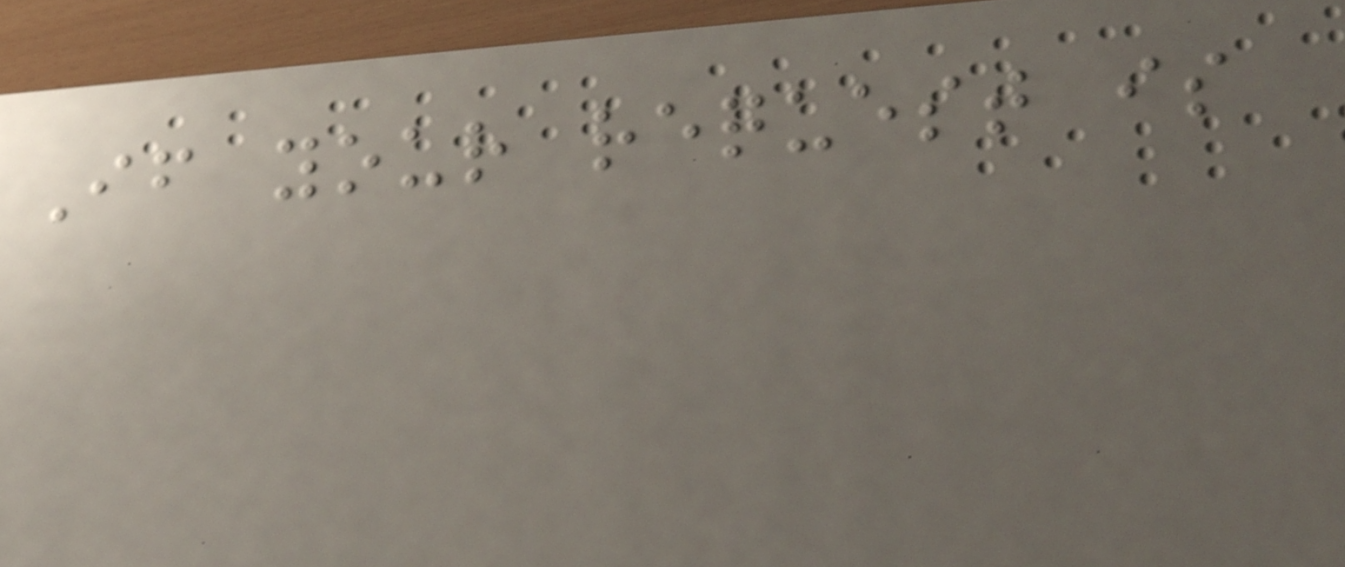If your request is
